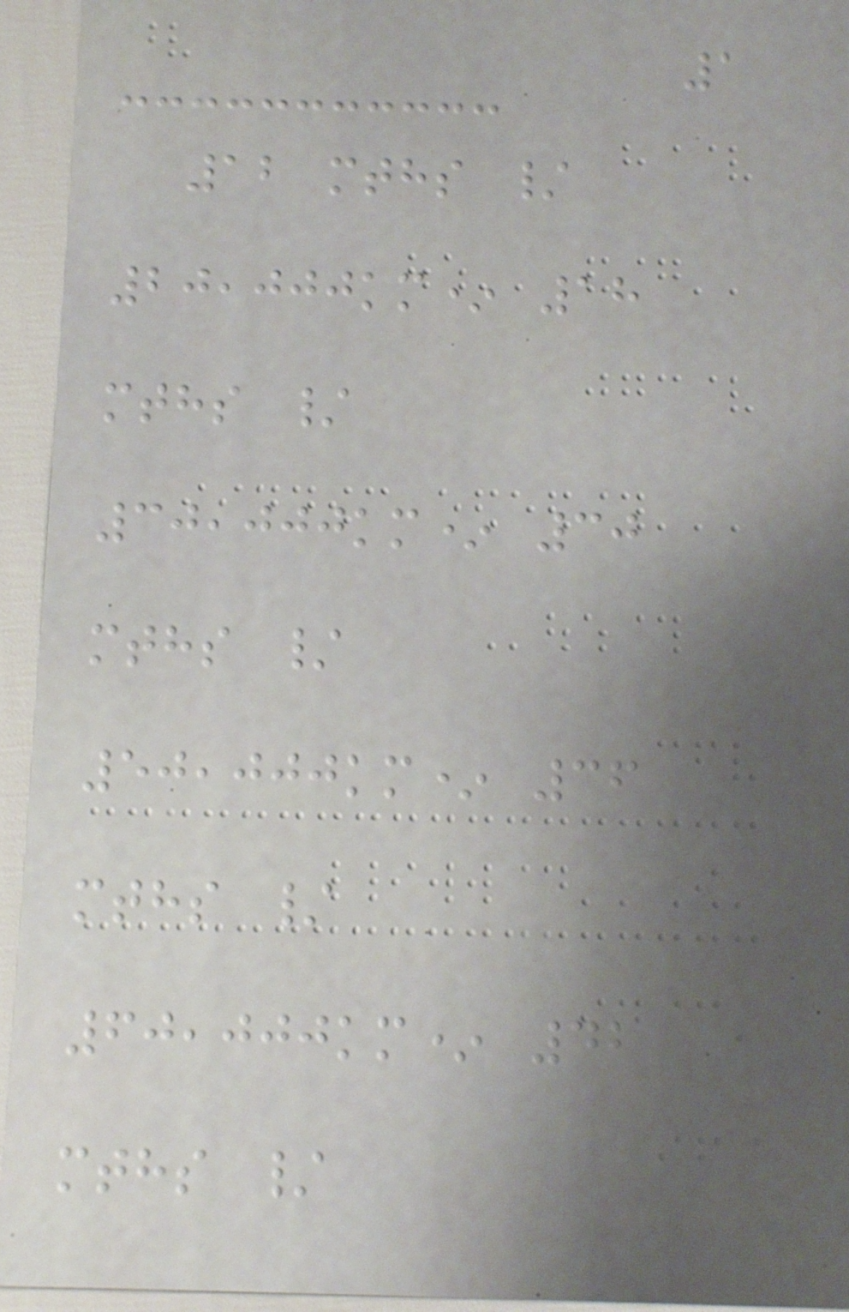1
12 mths /
20,000km* 18
mths /
30,000km* 30
mths /
50,000km* 36
mths /
60,000km* 42
mths /
